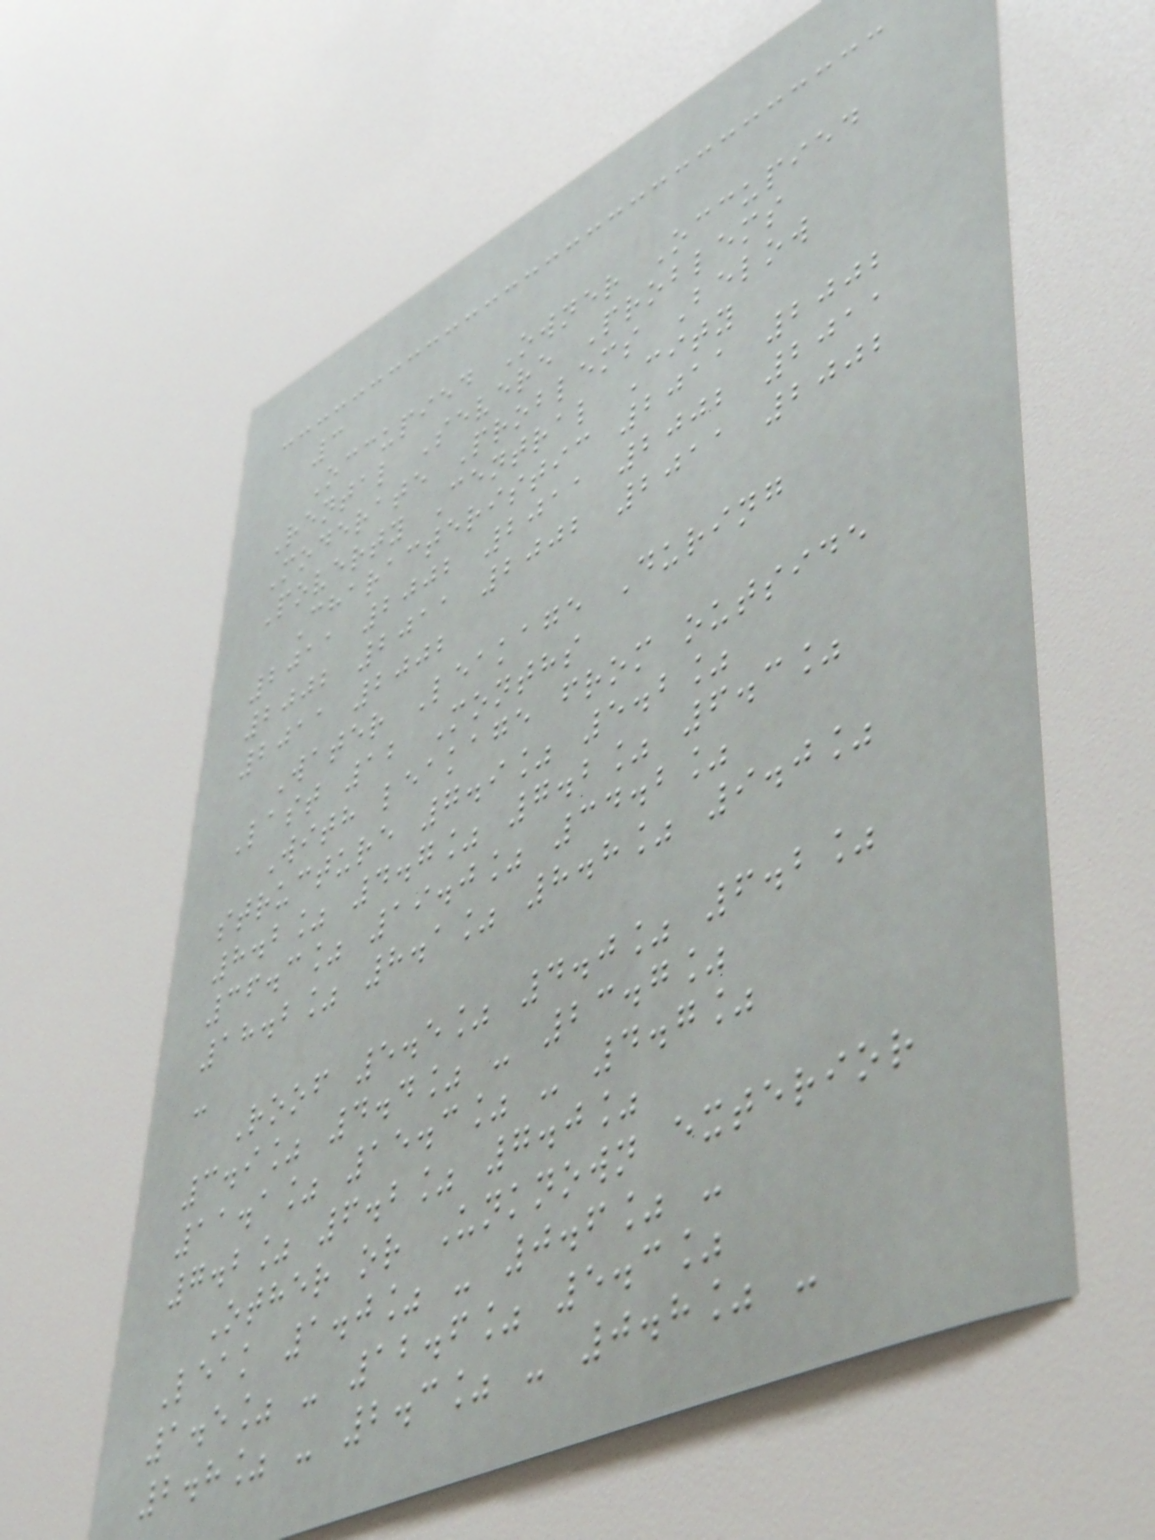3
Occupied Owner Occupied
Rental Severe Problems
Moderate Problems Below
Poverty Central City
Characteristic 2011 2002
2011 2002 2011 2002 2011
2002 2011 2002 2011 2002
2011 2002
Water Leakage During
Last 12 Months
With leakage from outside
structure 7.9% 5.2%
8.2% 4.7% 7.2% 6.3%
36.3% 19.0% 34.2%
18.2% 8.1% 8.8% 9.0%
-
Roof 5.5% 4.0% 6.2%
3.9% 4.4% - 23.7%
11.1% 15.3% - 4.7%
7.2% 6.2% 7.0%
Other or Unknown exterior
Leak 1.0% - 0.6% -
1.5% - 12.6% 5.3%
2.8% - 2.3% - 0.8% -
